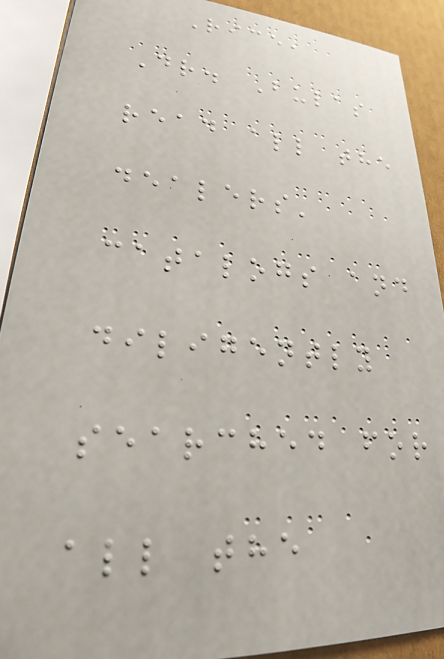Rice,
Dr. Bulas
read all the
dealers'
catalogs and
diligently
searched for
all the
